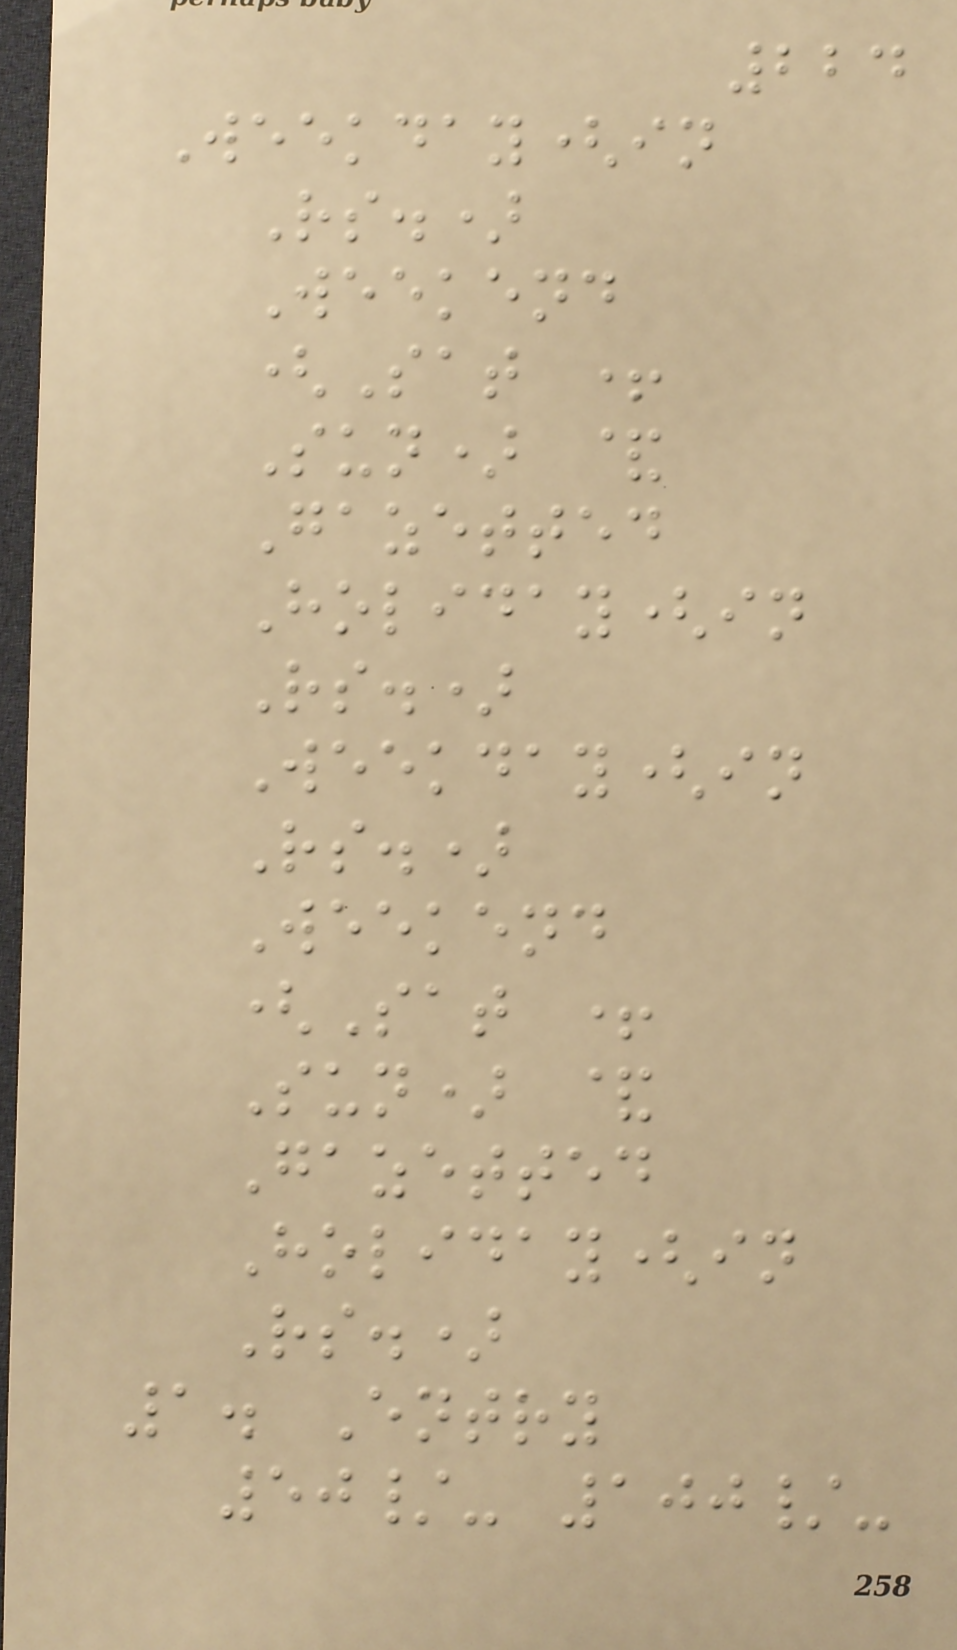224
Weekday(in
Rs.)
Weekend
(Sat +
Sun) &
Gazetted
Holiday(in
Rs.)
Weekday(in
Rs.)
Weekend
(Sat +
Sun) &
Gazetted
Holiday(in
Rs.)
1. Entry
50/- 100/-
